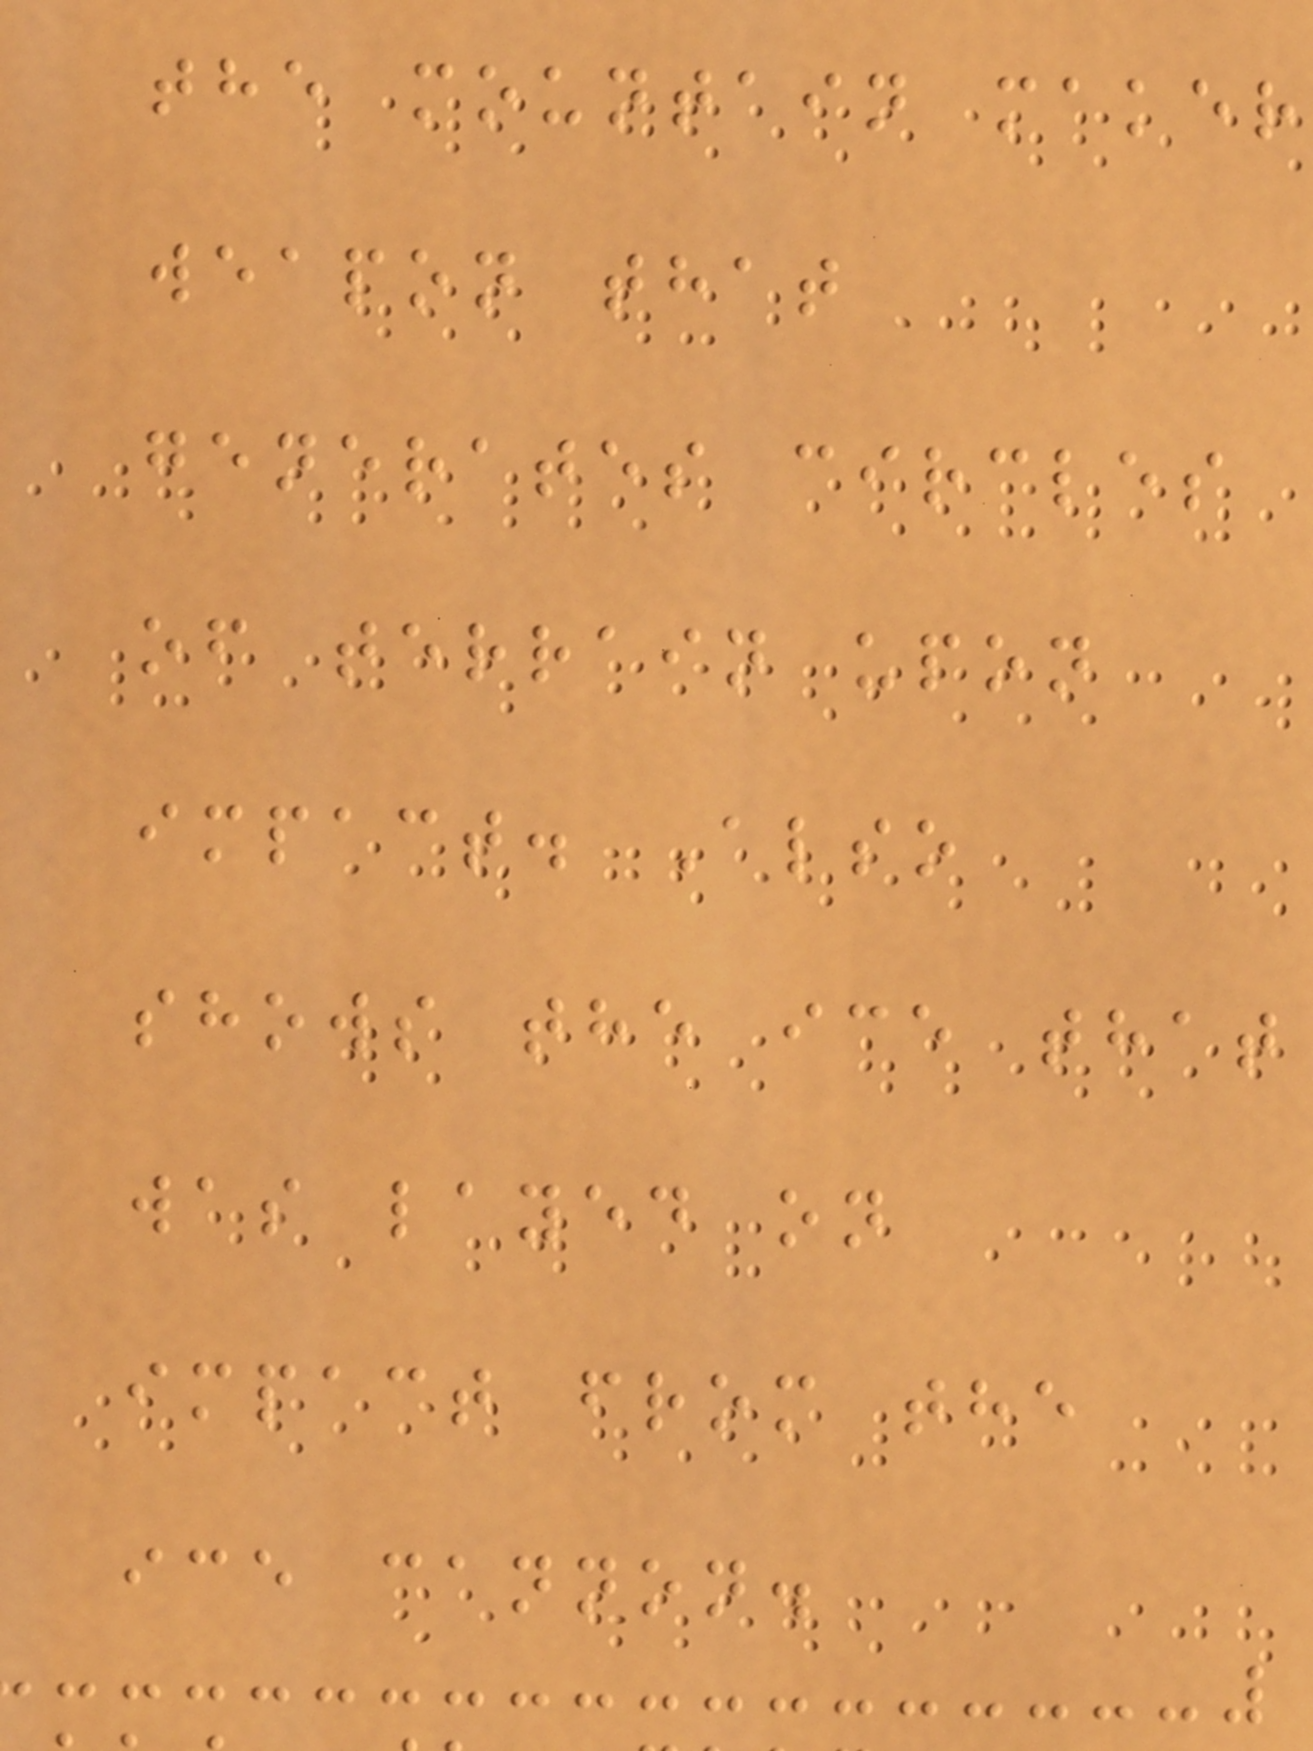the mountain maker
weapon that
generates circles
of terrain upon
impact. Also
shows the ice that
was layed on
impact from the
ice cannon.
